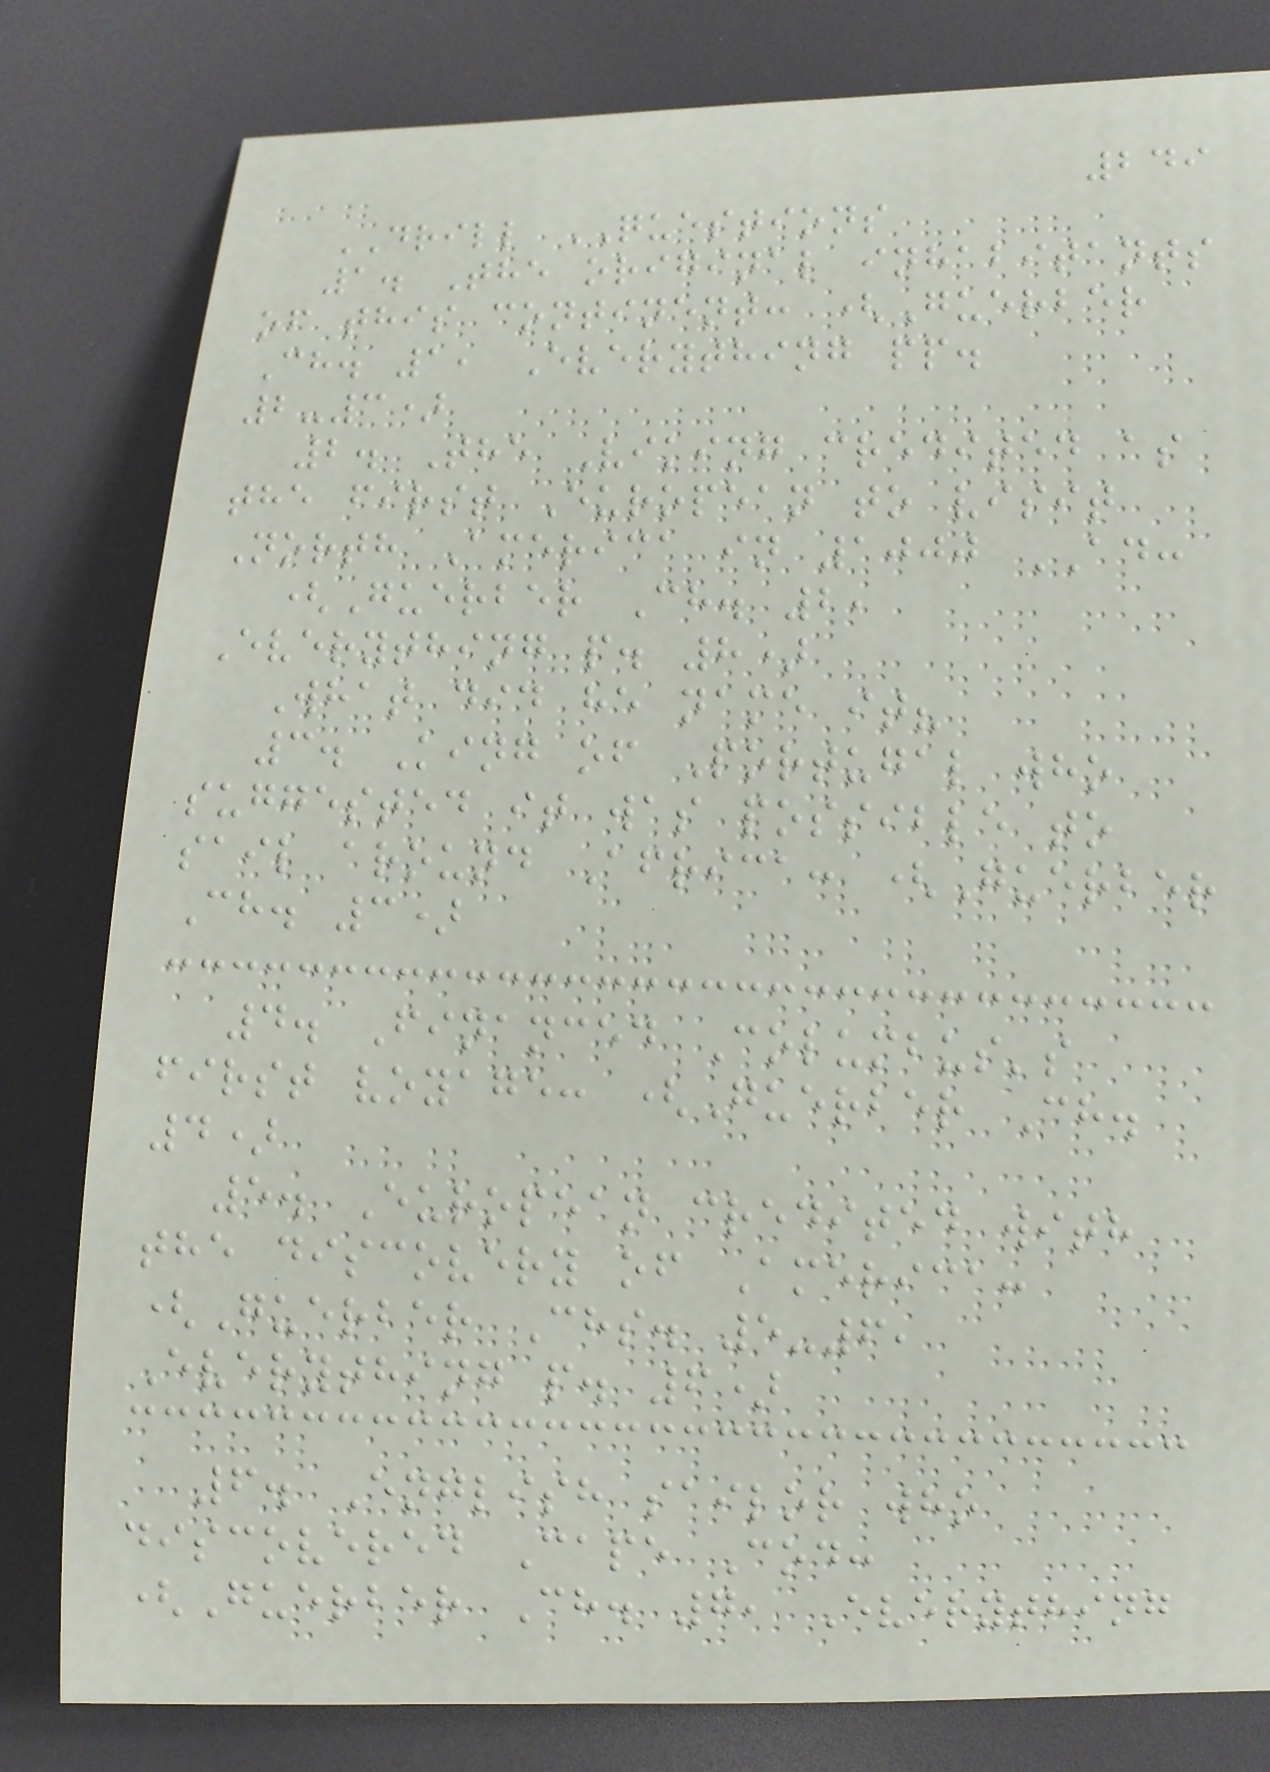249
DRILL QUESTIONS
1. The original inhabitants
of this continent: (Guerber
Ch. 1, Everything pp.
2-3)
2. The Viking credited as
the first European to visit
North America in 1000 AD:
(Guerber Ch. 2,
Everything p. 8)
What did he name it?
3. King of Portugal who
suggested it was possible to
sail around Africa: (Guerber
Ch. 3)
4. Financed Columbus's
first voyage: (Guerber Ch.
4)
5. European credited with
the discovery of America:
(Guerber Chs. 5-6,
Everything p. 6)
6. English sailor who
discovered Cape Cod:
(Guerber Ch. 7, Everything
